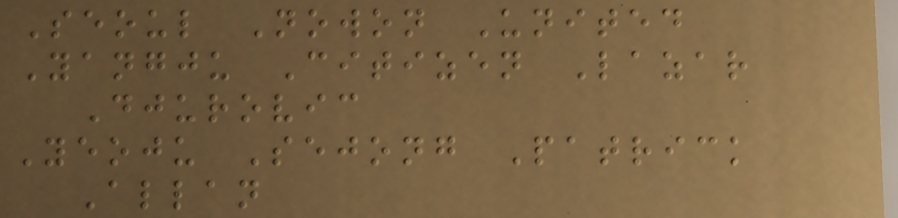Seoul Nowon United
Yangju Citizen Lazar
Djurovic
Yeoju Sejong Patrick
Allan
